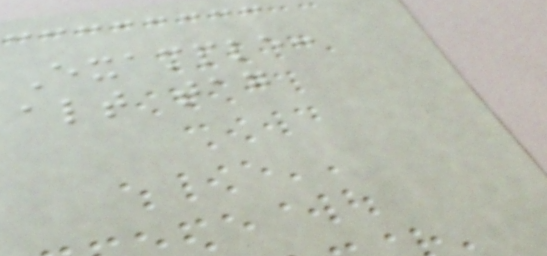Example:
alt tag
